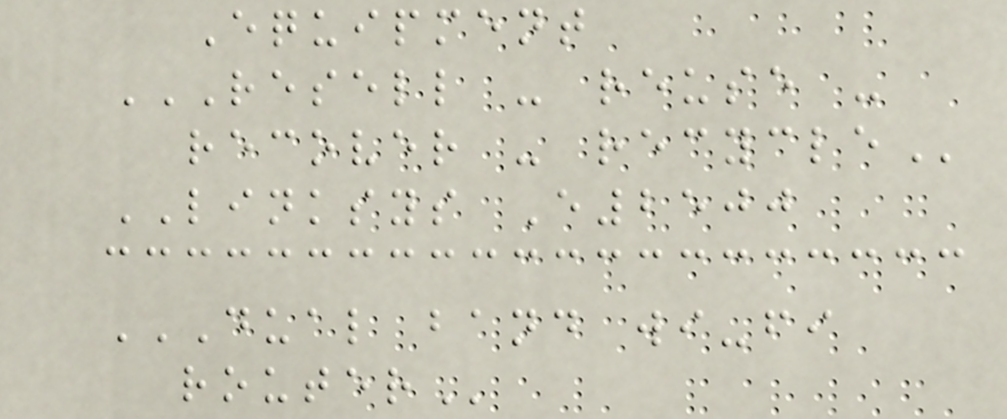Equipment
RESELL - REUSE -
RECOVER - RECYCLE
LINKSYS E2500
DUAL BAND WI-FI
ROUTER
